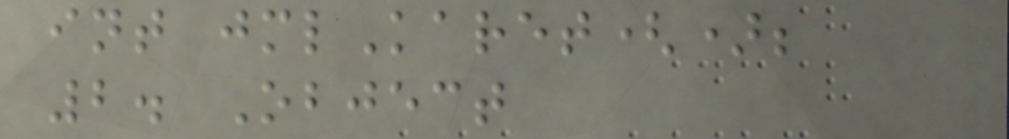int jmlKaret();
2. Object
